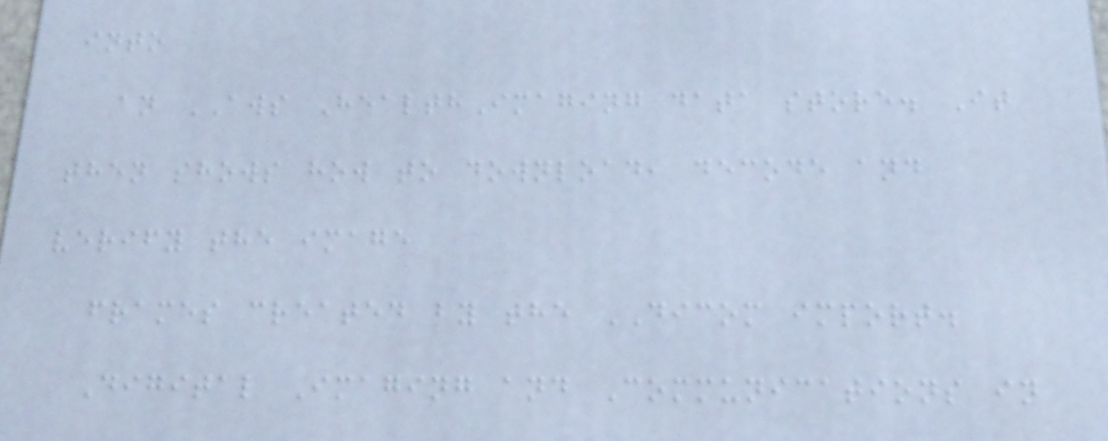into
an AWS HealthImaging data store. It
then shows how to download, decode and
verify the image
frames created by the DICOM import.
Digital Imaging and Communications in
